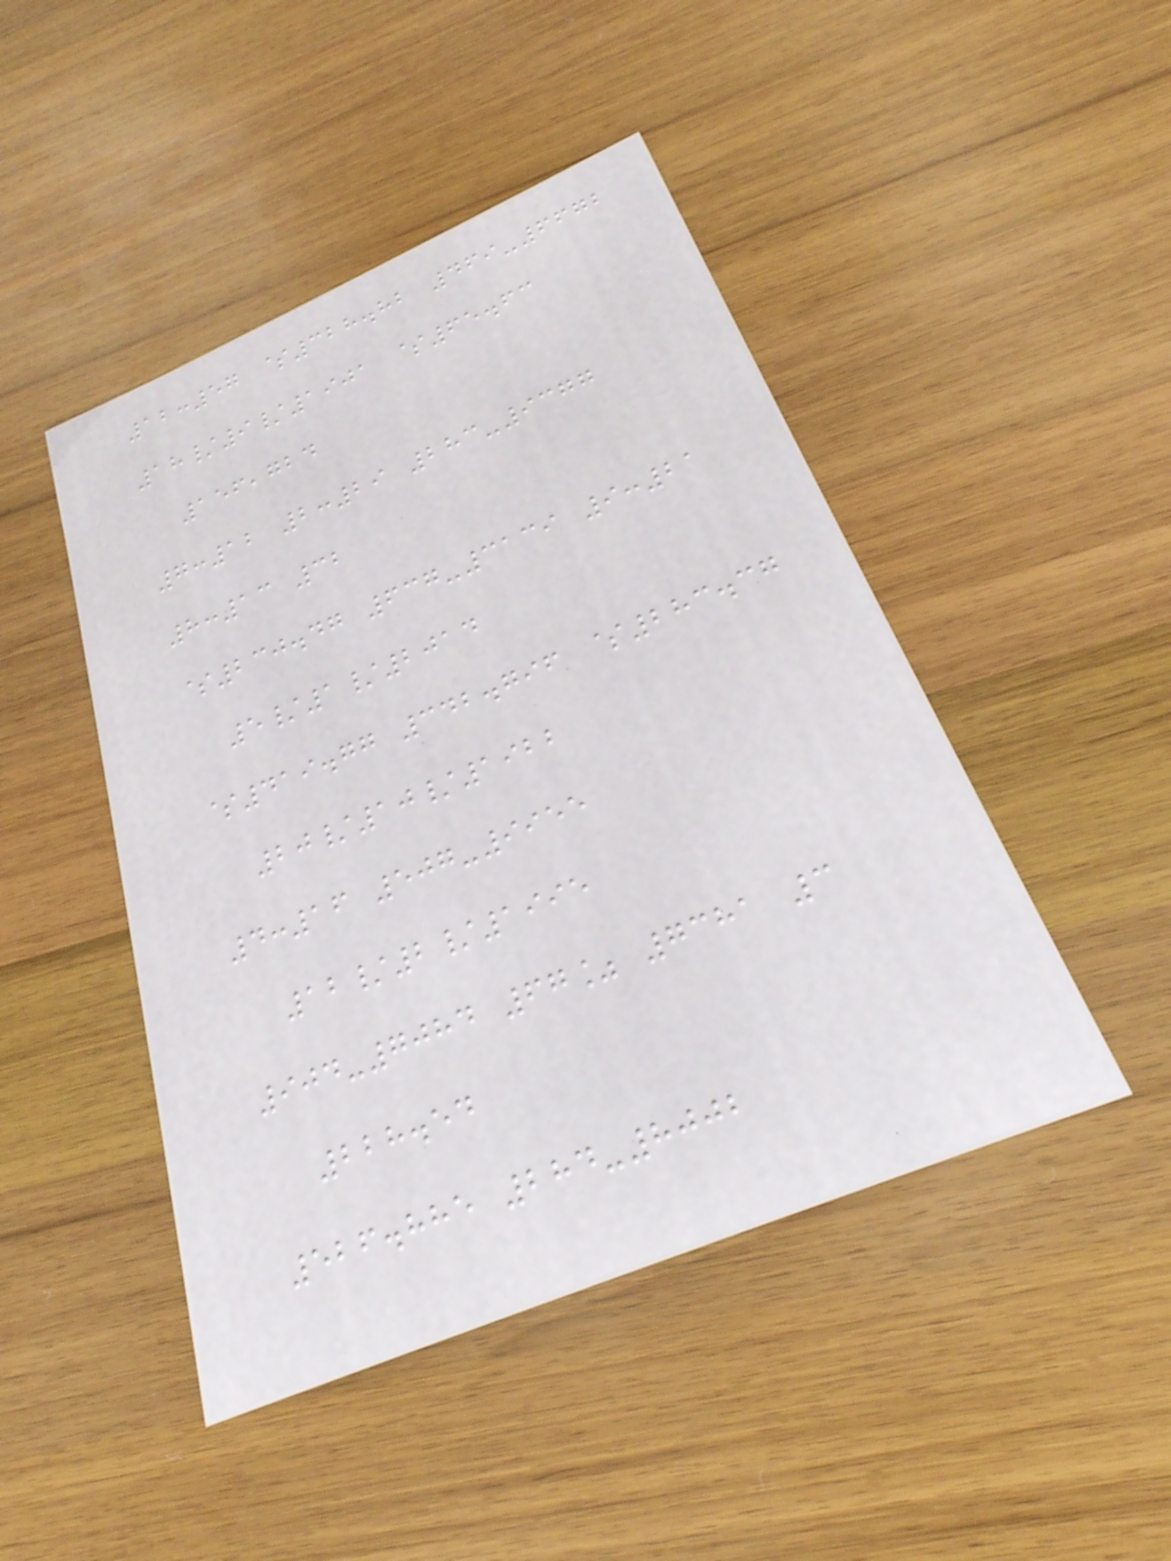12:57 $328.82 469-6672
18/9/1901 $65.63
156,724
7:12 2:29 283-9377
8:13 32
$230.47 637-3139 9:21
5/1/2014
$419.77 342.796 $283.37
20/10/1922
4:16 507-9955
12/2/1995
904-7084 67% 7381 3
228.54
526.885 284-8002
